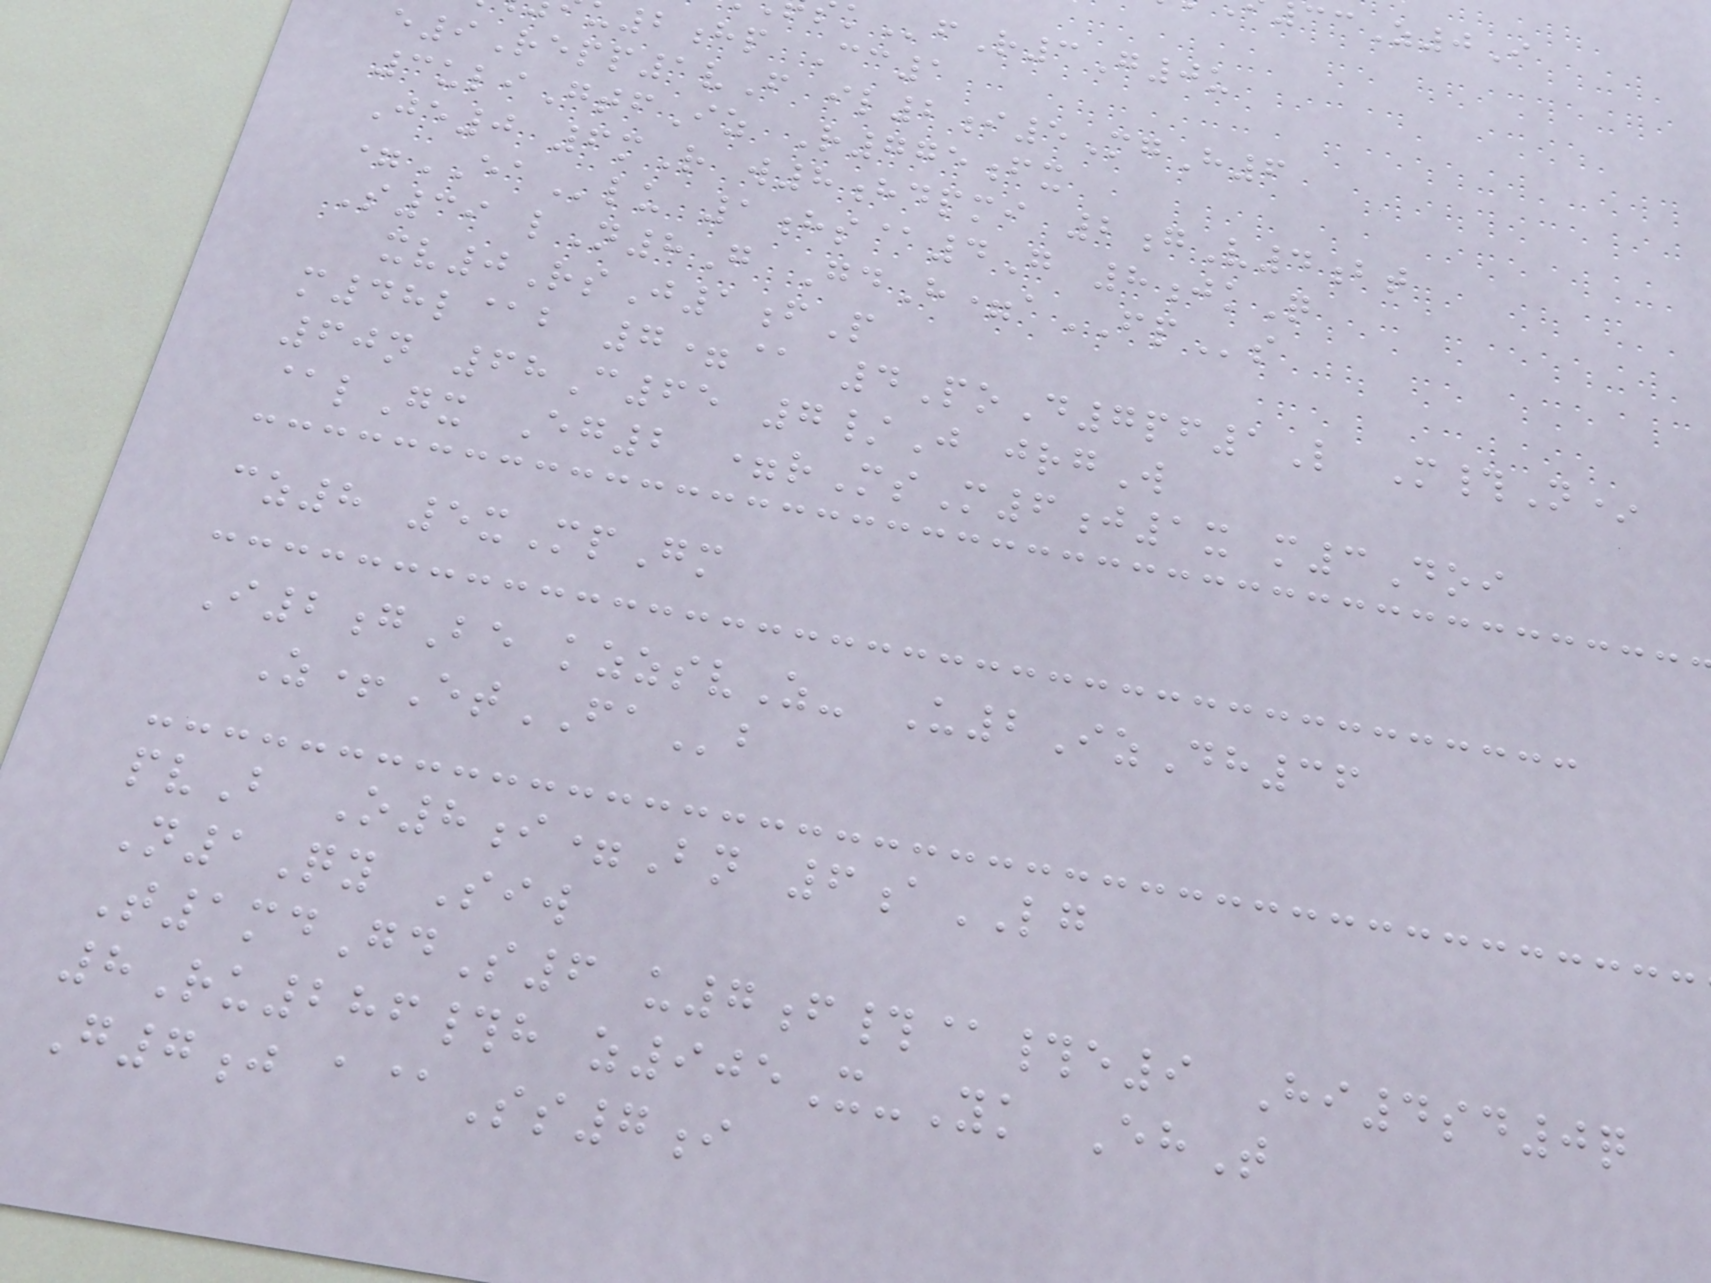fR3G0u
2hp Cc1
e9Repp1vF il2i5MgH6
3uliGtfIz R775fx
Je0 6mR w8hdpmi 2gV4bt
=EAlu 1hs@4G 8jkQ
S39 lN8G GdH=aFPs
xv0RsJ1fP
m48l@b 7=@ 4PoD7pf1L M#N*
60n 68C65 7/J jrgW
@lGx Eg2 =rMsM6j1x m3Doi
cz8 5xMpGm
I2gBe kzzsvZ- U2IzDh36
Z+EtFAb
pvB O8i=Bn 6aLG
N1Qy Siw
T1mdGdS6 u7f#@#e9 Hi4sd0q
8Ru286#h z905X-Yk EhT
G7j a@Ss7i
